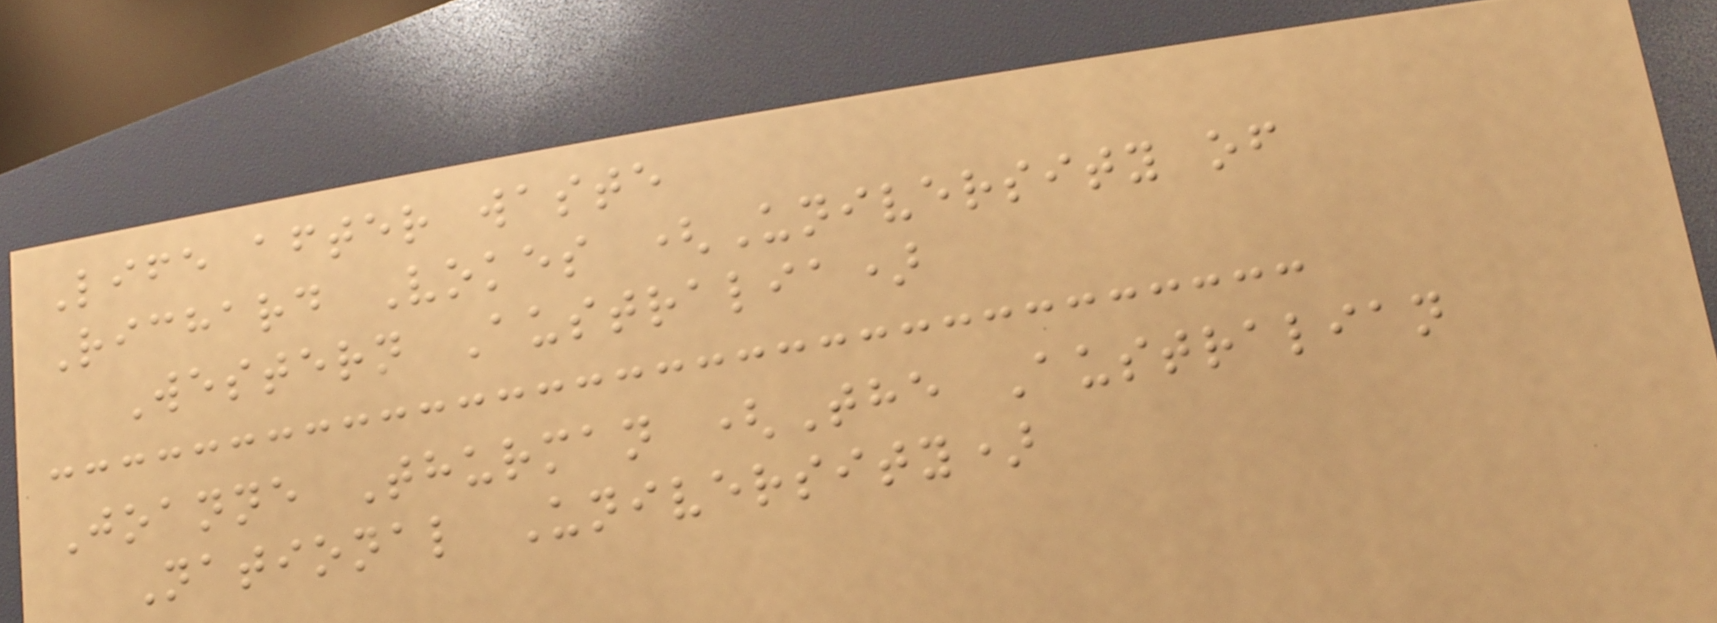Life after waste
Richard Vokes (University of
Western Australia)
Joanne Thurman (The Australian
National University)
